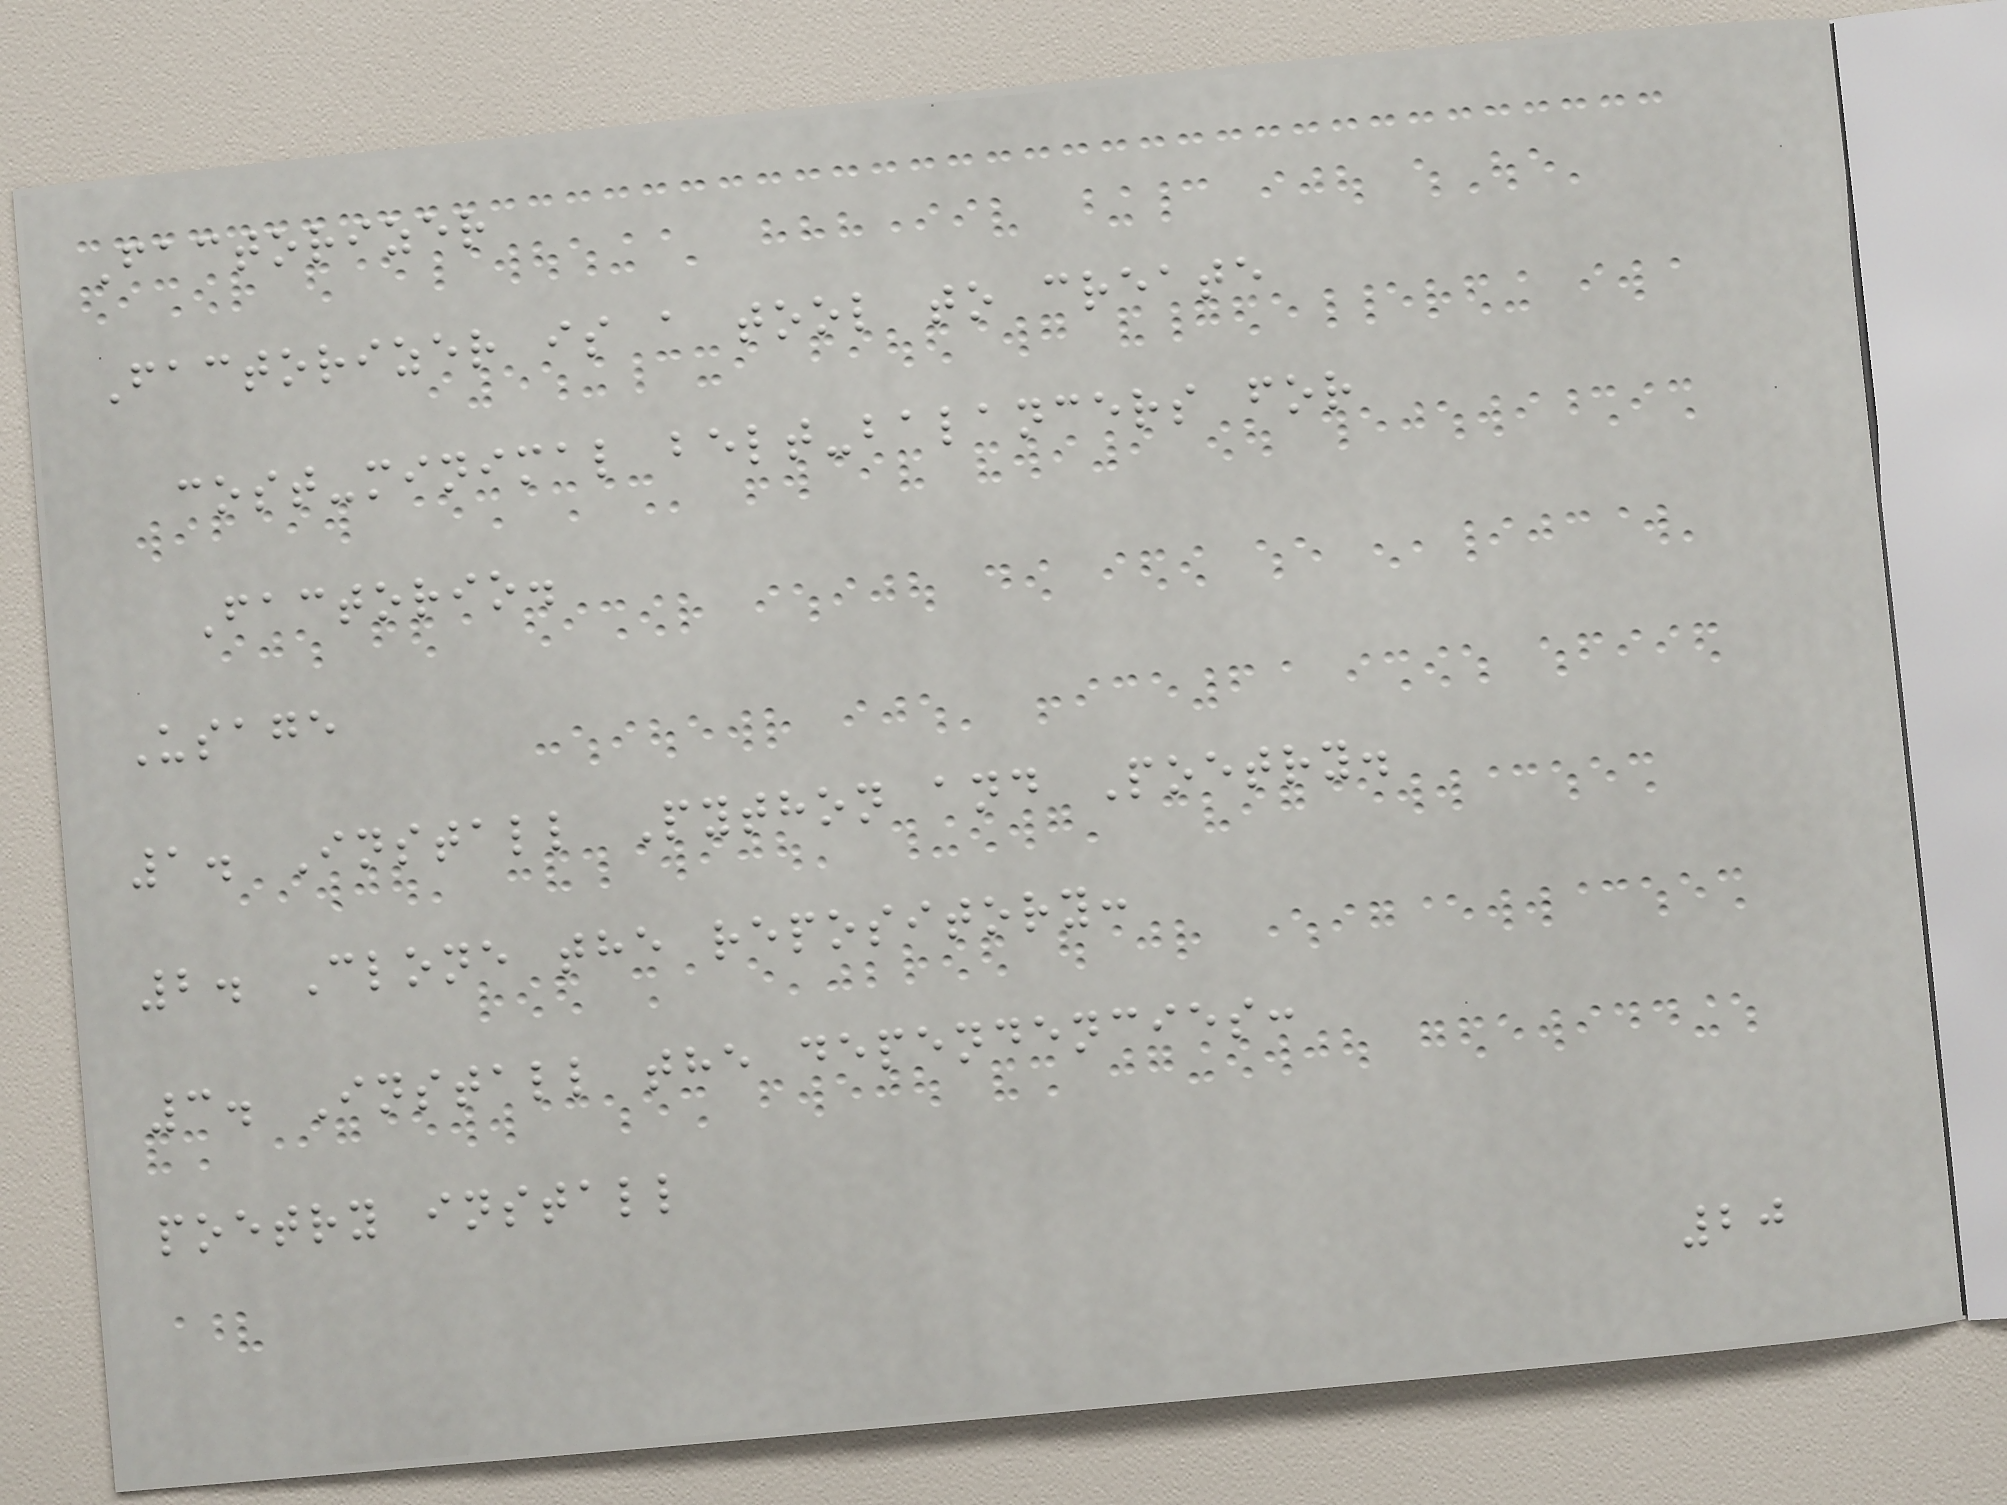Factorizer
Factorizer is a tool to create
cost-minimal belt-balancers for
Factorio.
Usage
1. Install Python and Poetry.
2. Clone the repository:
3. Install the dependencies:
poetry install
20
